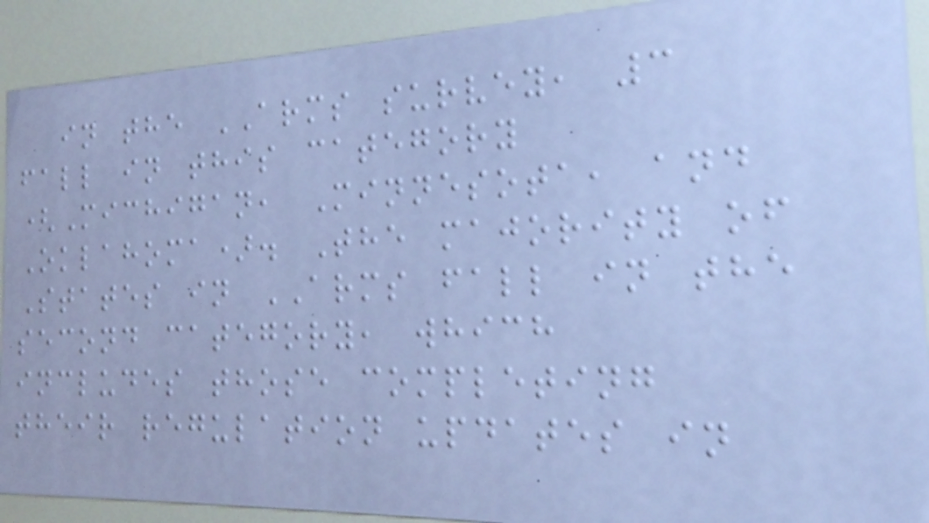in the ARMS survey, 3
fall in this category
(Michigan, Minnesota, and
Oklahoma). The majority of
States in ARMS fall in the
second category, which
includes those completing
their regulation updates in
